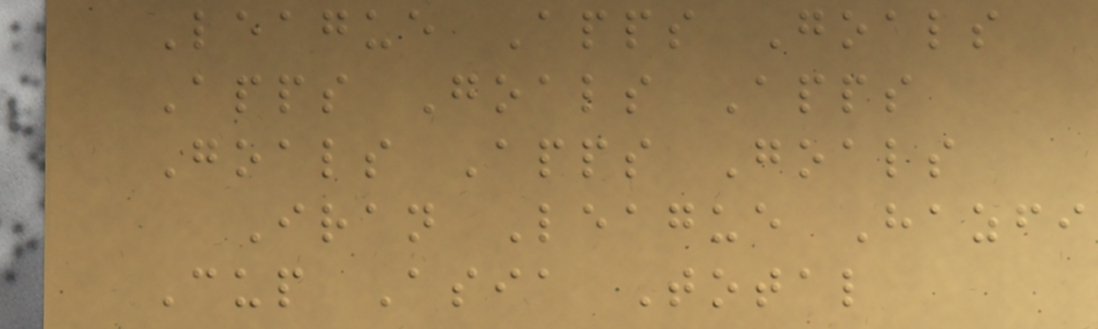League Apps Goals
Apps Goals Apps
Goals Apps Goals
Iran League Hazfi
Cup Asia Total
